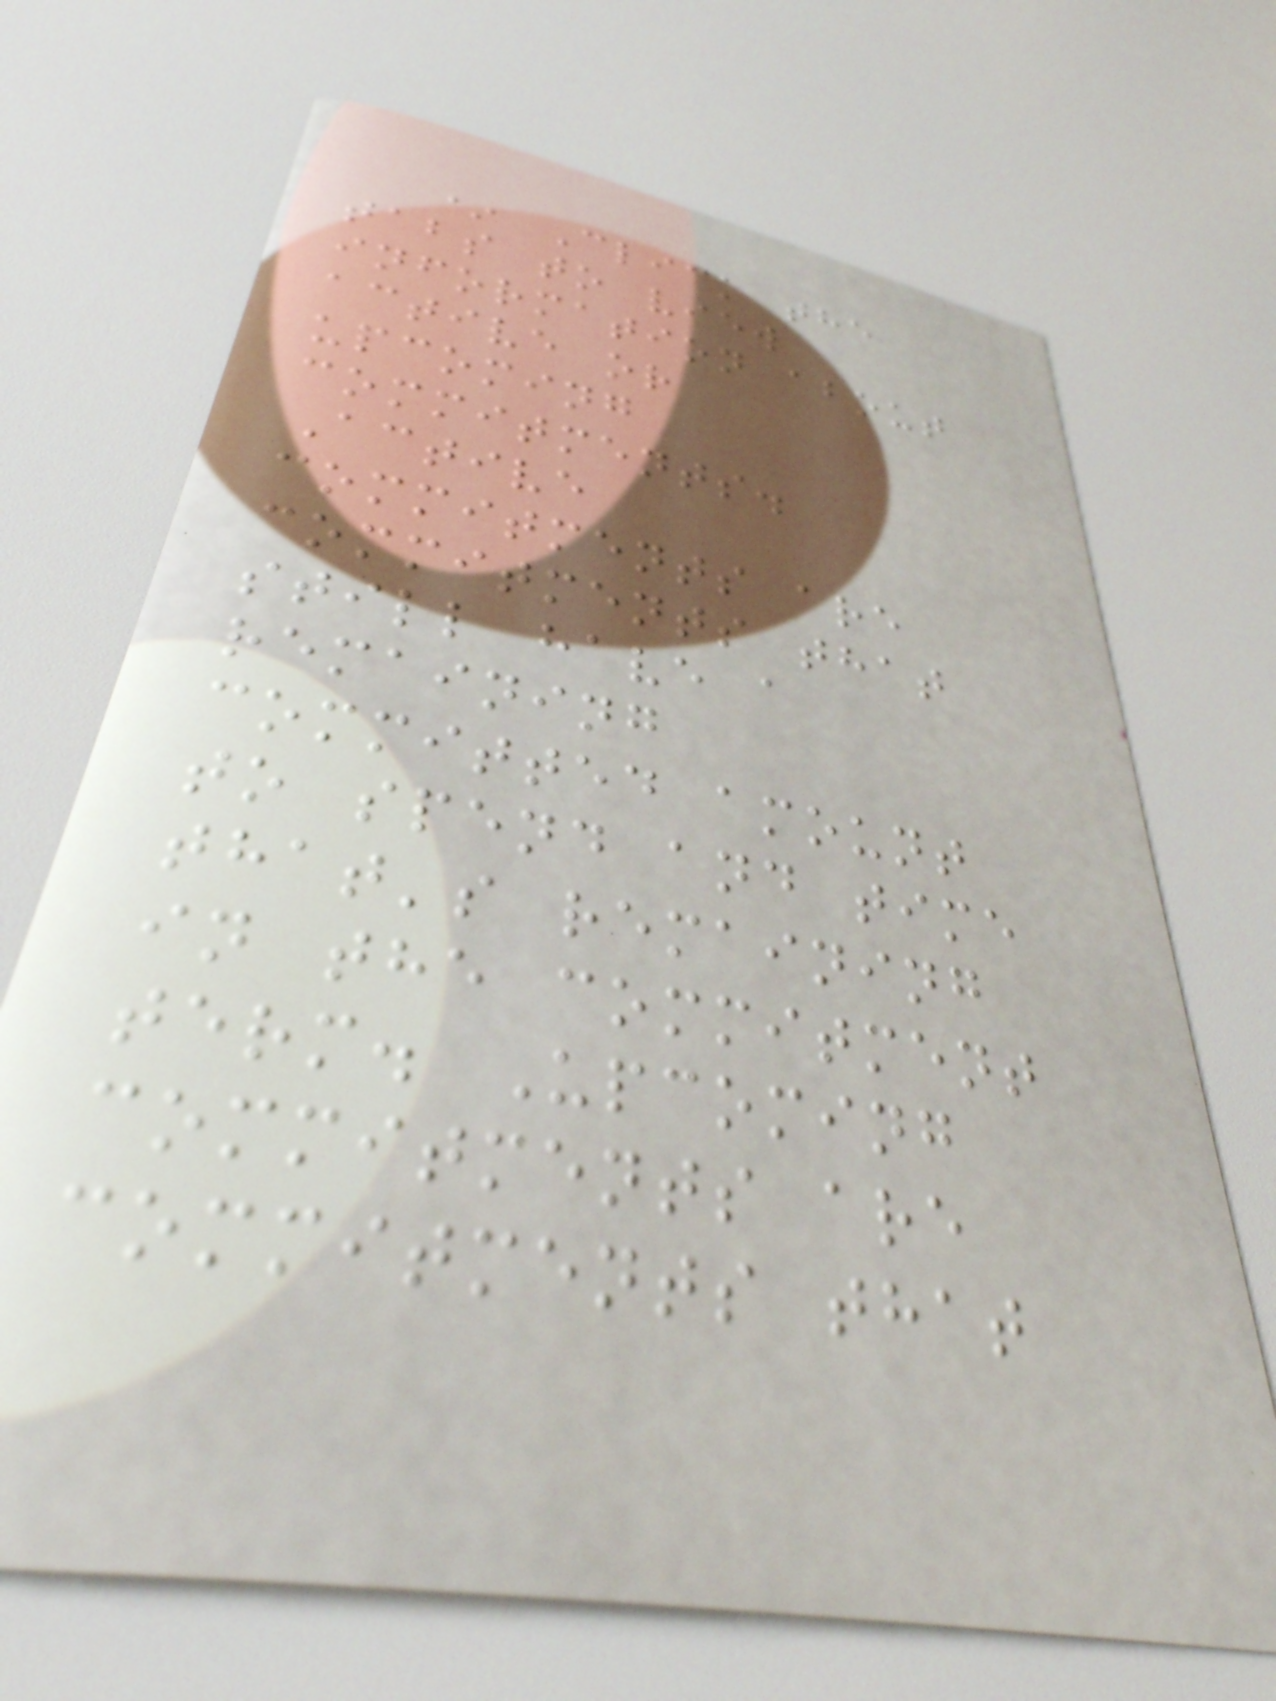* Click the
tabs to view
information about
active or
upcoming
commitments.
Active
commitments are
commitments that
still have a
remaining
committed amount
to spend and time
that's remaining
in the commitment
term. Upcoming
commitments are
commitments that
